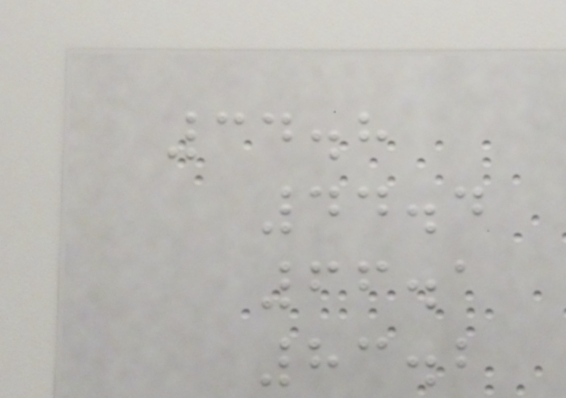34.8
44.4
66.1
83.2
